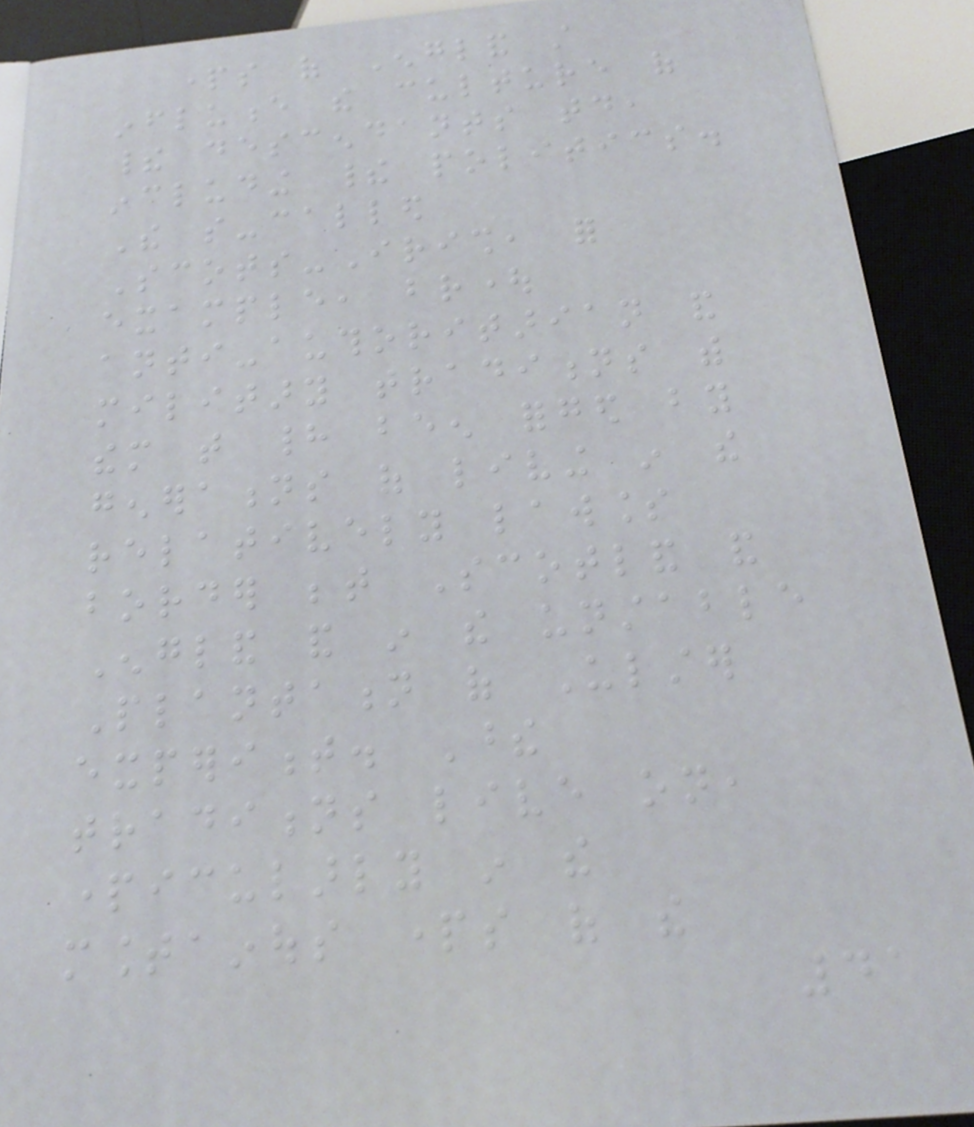parts of England still
influence the culture of
their descendants today,
including their politics.
The so-called
Scots-Irish, for
example, brought
anti-authoritarian and
military traditions with
them that had been forged by
generations of living in the
relatively lawless
border between Scotland and
England and in the unstable
Plantation of Ulster
experiment. These
traditions live on,
particularly in the
mountainous parts of the
41
